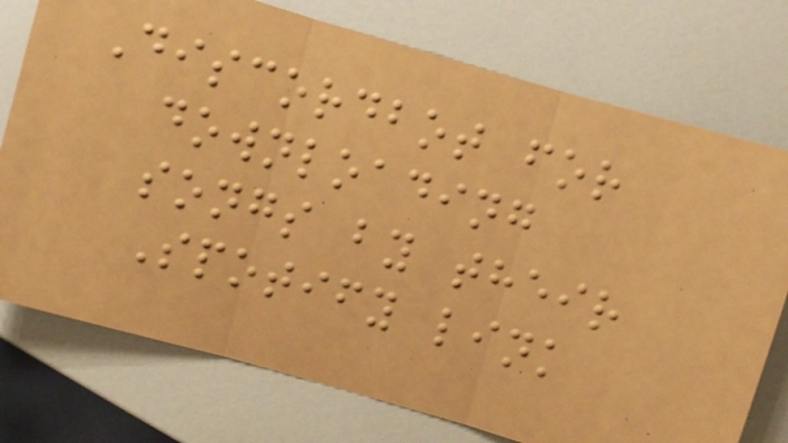Discordbot for
downloading
songs by their
Spotify link
